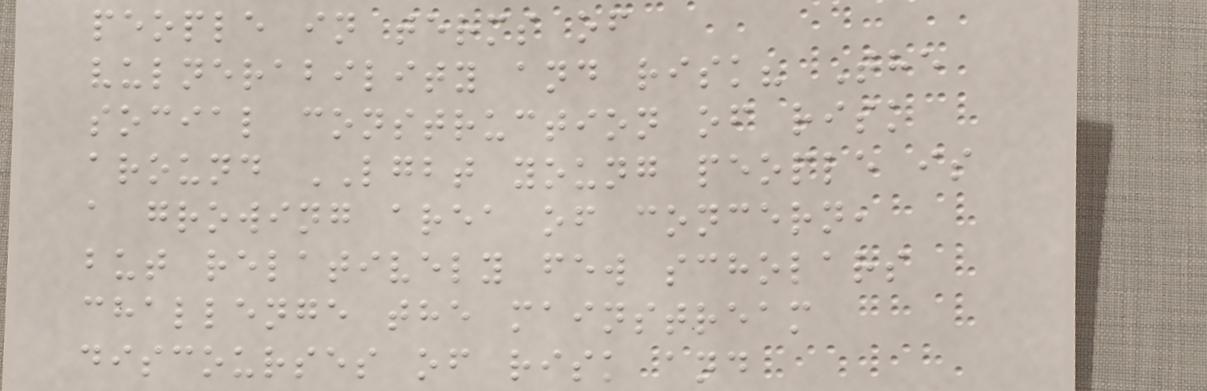people in terms of
vulnerability and risk? The
social construction of risk
around LGBT young people is
a growing area of concern,
but relatively few scholars
challenge the mainstream
discourses of risk and
